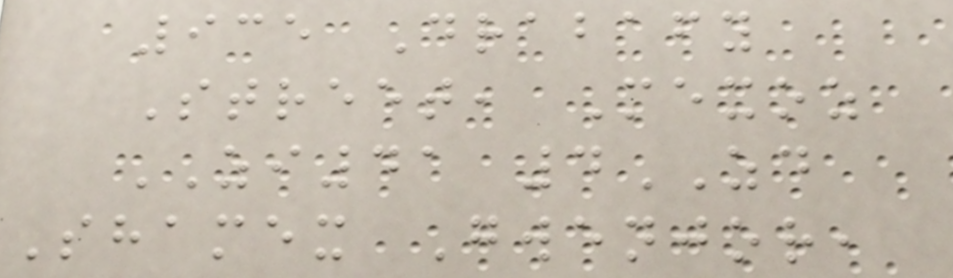935 Drabafy
Street, Mexoz
ZI41 4ZD
Shamex Gwenjor,
